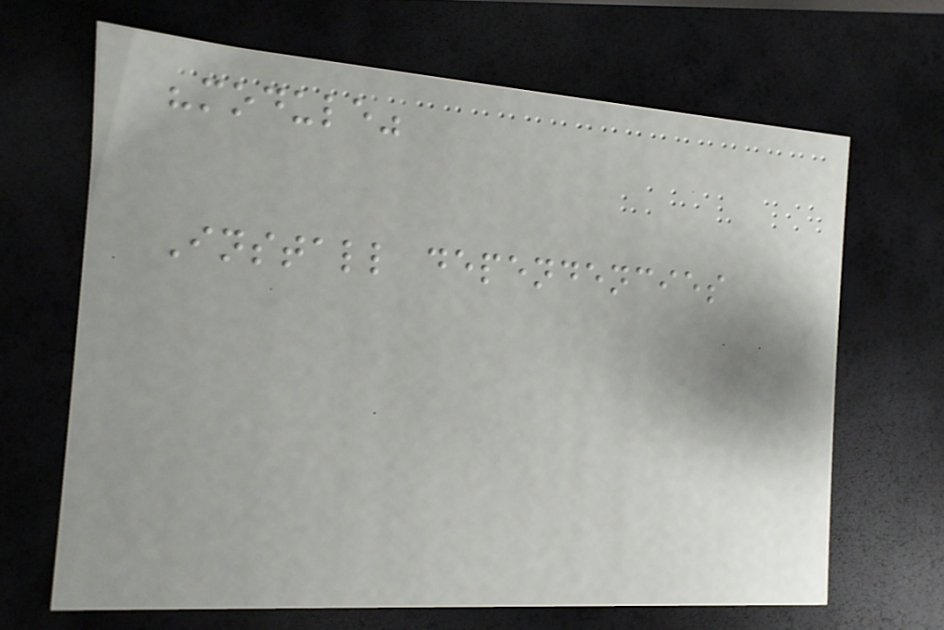"module"
Install dependencies
